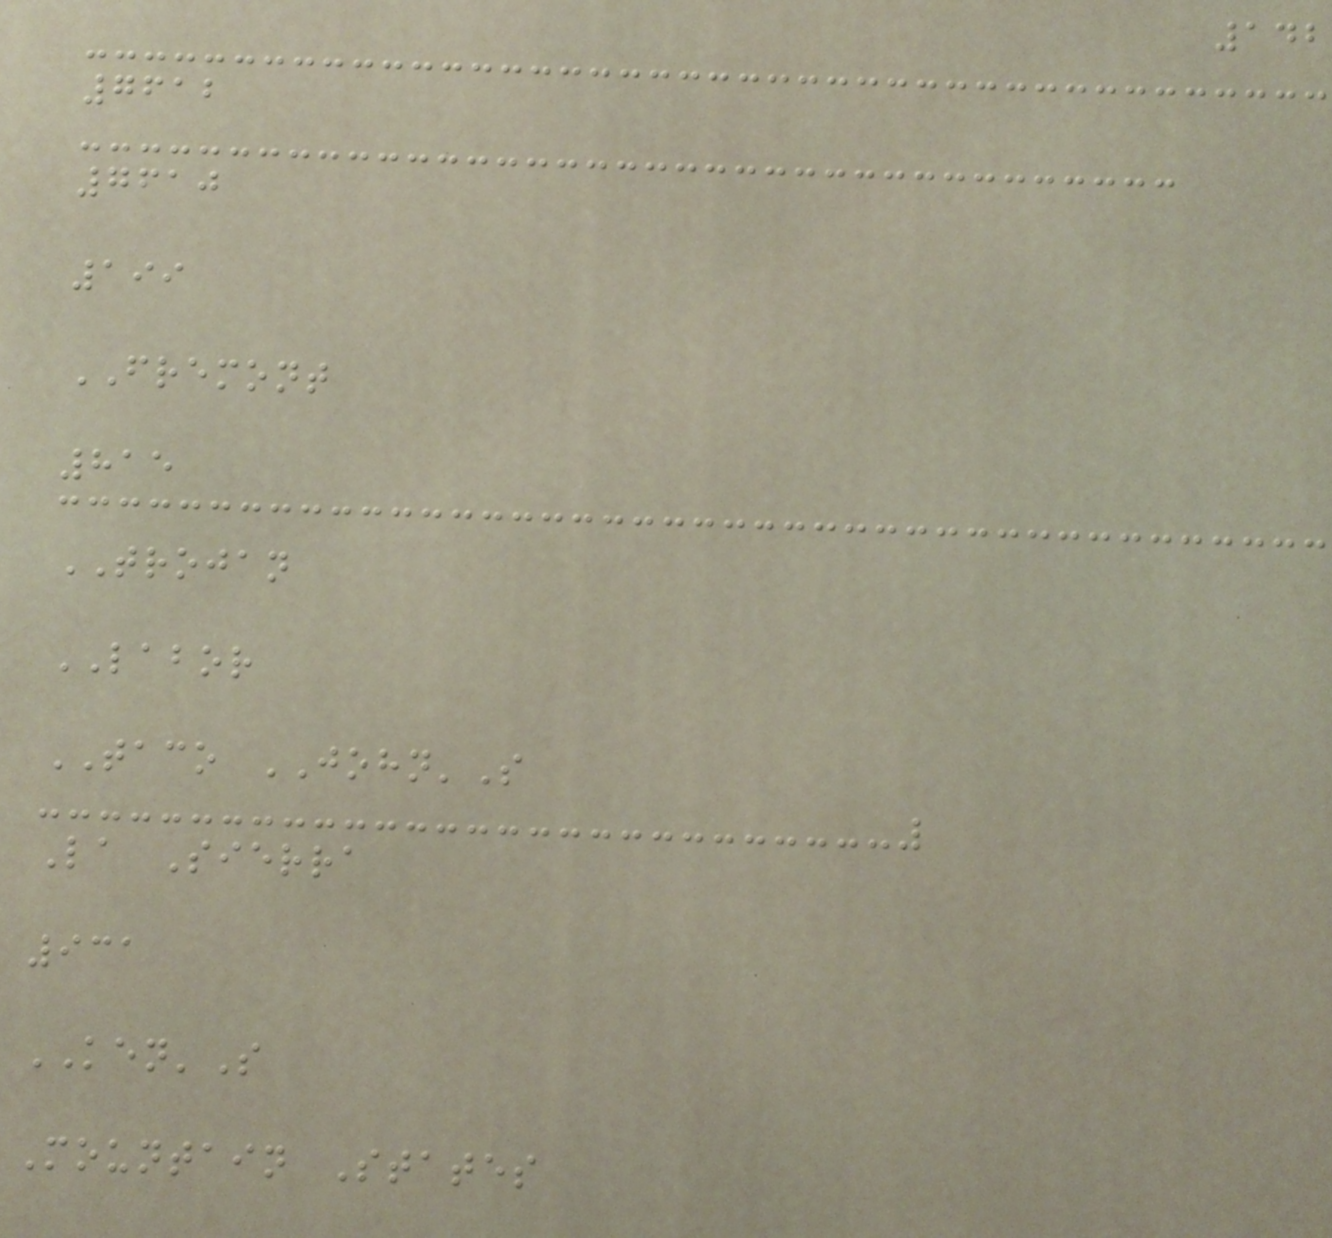142
7612
7610
199
FREMONT
815
TROJAN
LABOR
TACO JOHN'S
La Sierra
931
KEN'S
Mountain States
